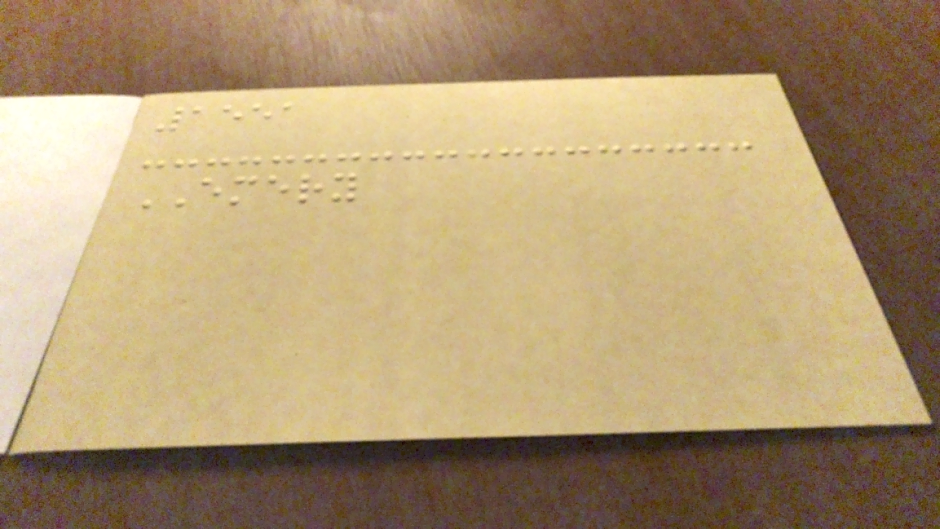1551
EMERY
